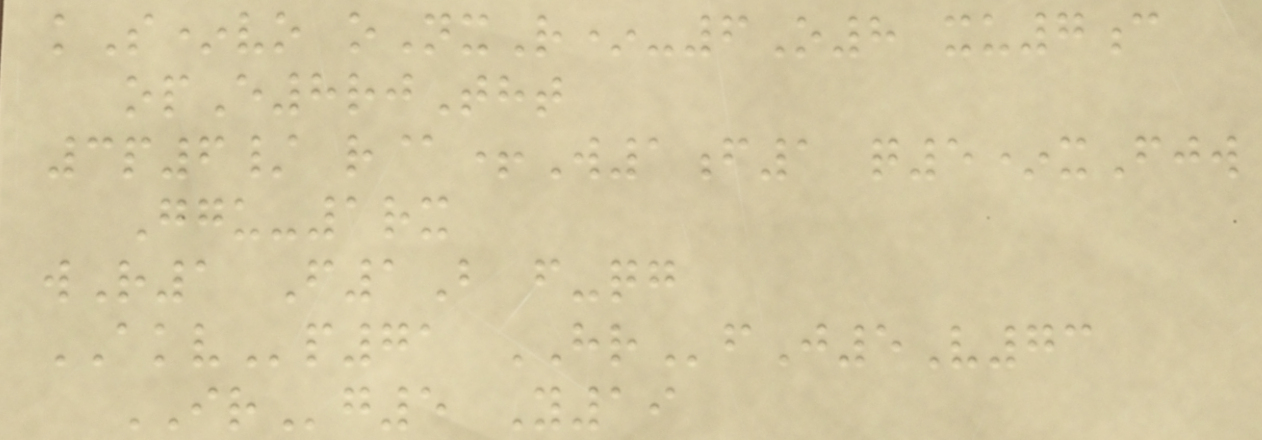kS*vo oNxR*-6O8 xu7c
opE8rjTht
3p6/ r@+W1f1 q5*xFjw
Ggu-1rx
wR1 F1B f-qg
AKVp71 HRfJ5V73
IRg5 Y19
